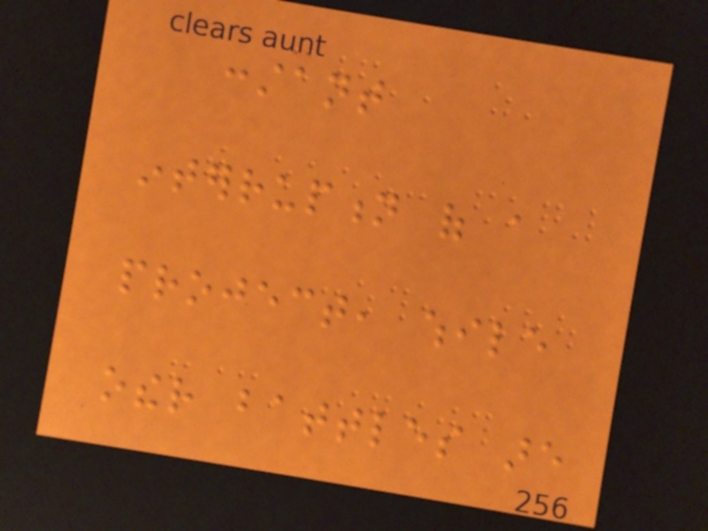constant
interruption of a
project, while
other battles are
